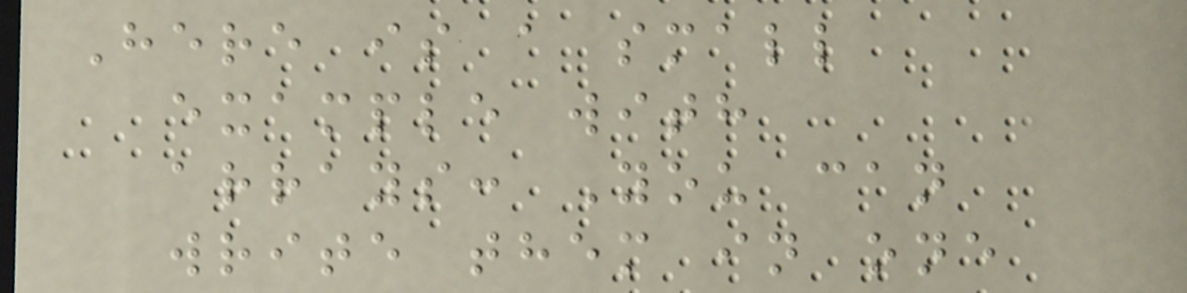Here is a small
example with
arrays: You can
write them in one
